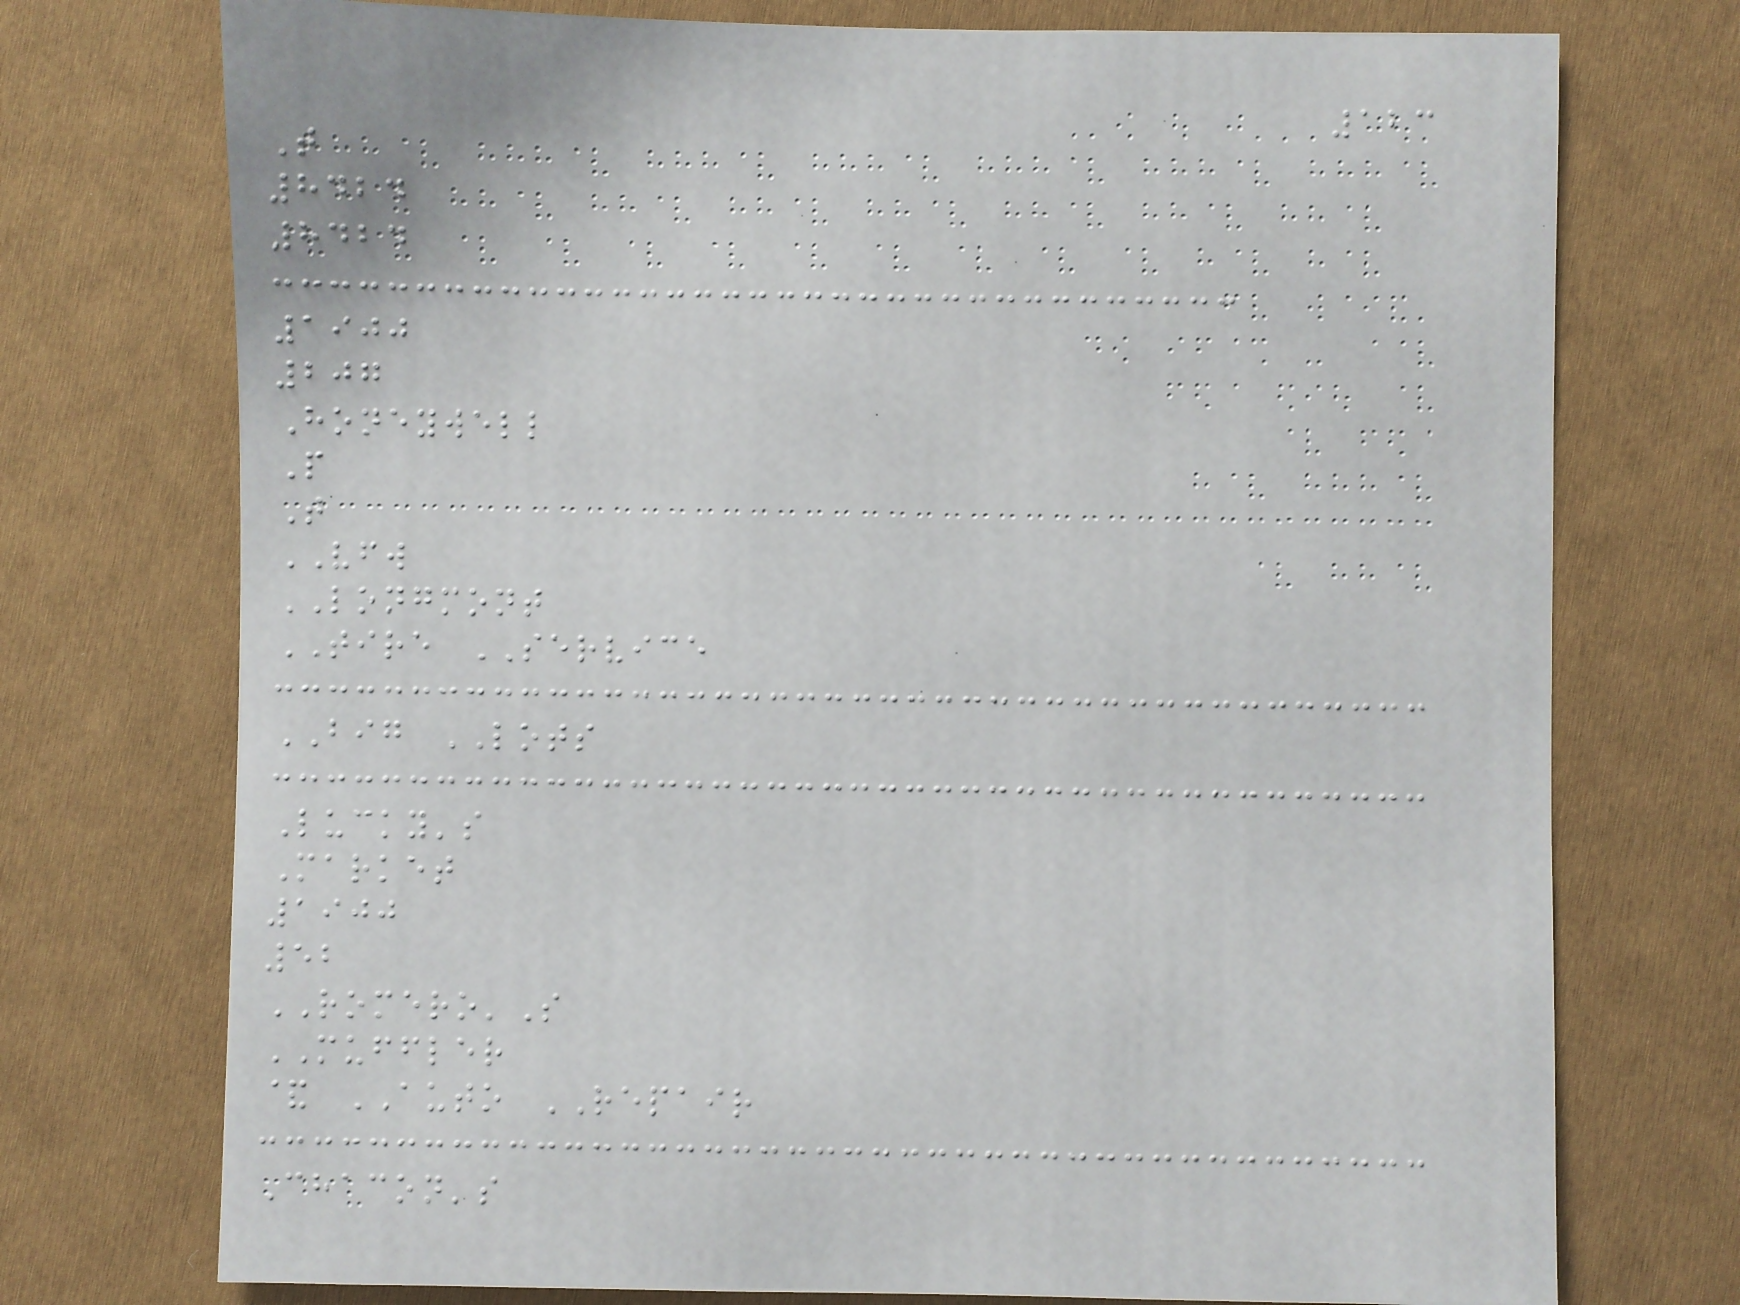123
T
8424
8424
1900
207
Honeywell
P
T
VFW
LONGMONT
TIRE SERVICE
BIG LOTS
Lucky's
Market
1900
52
ROMERO'S
MUFFLER
& AUTO REPAIR
Chacon's
